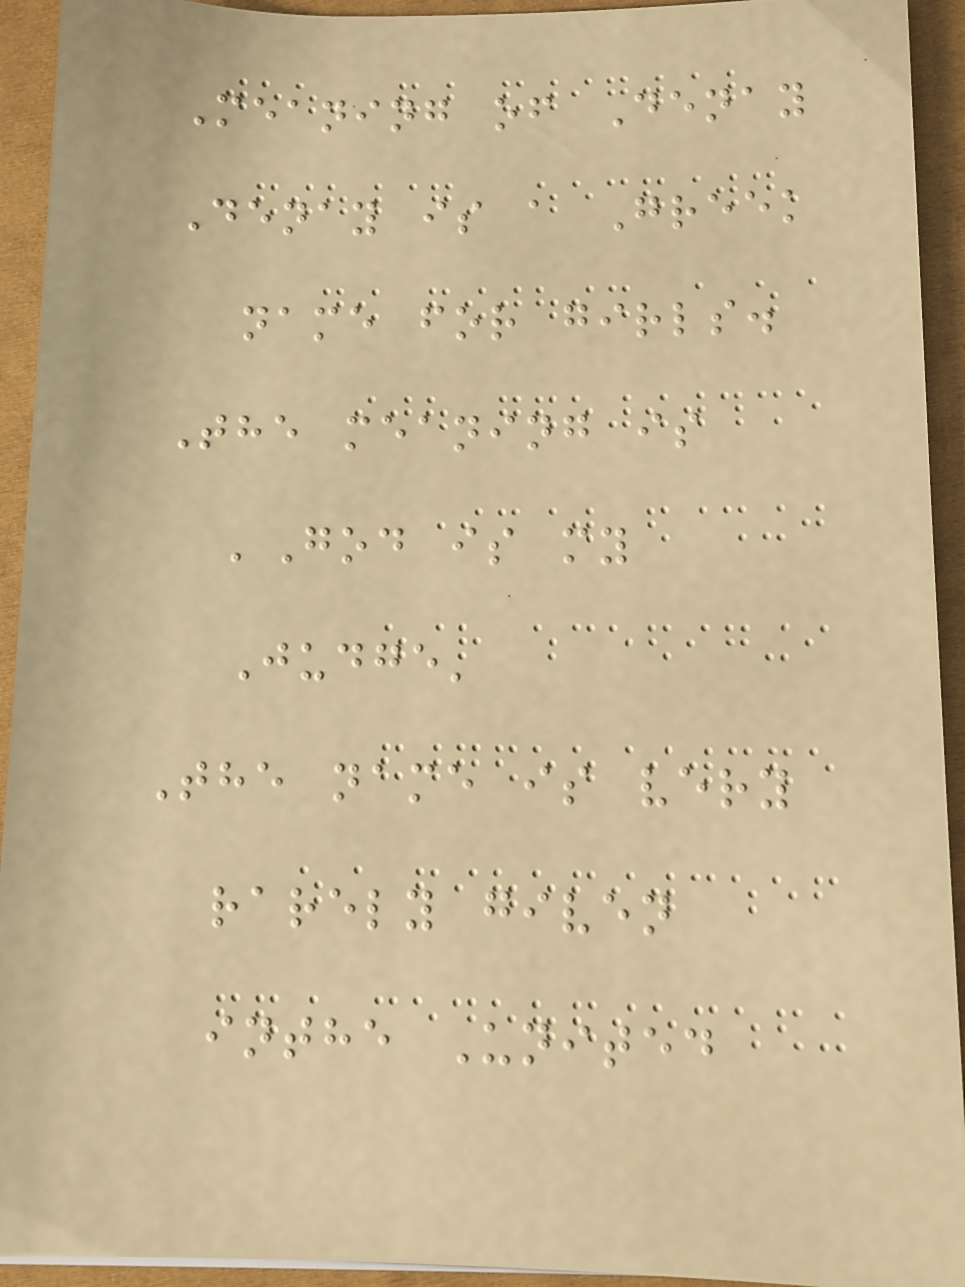Meaning of Denay
Denay is a Greek
name for girls.
The meaning is
'God is my
Judge'
The name is very
rarely given
inthe United
